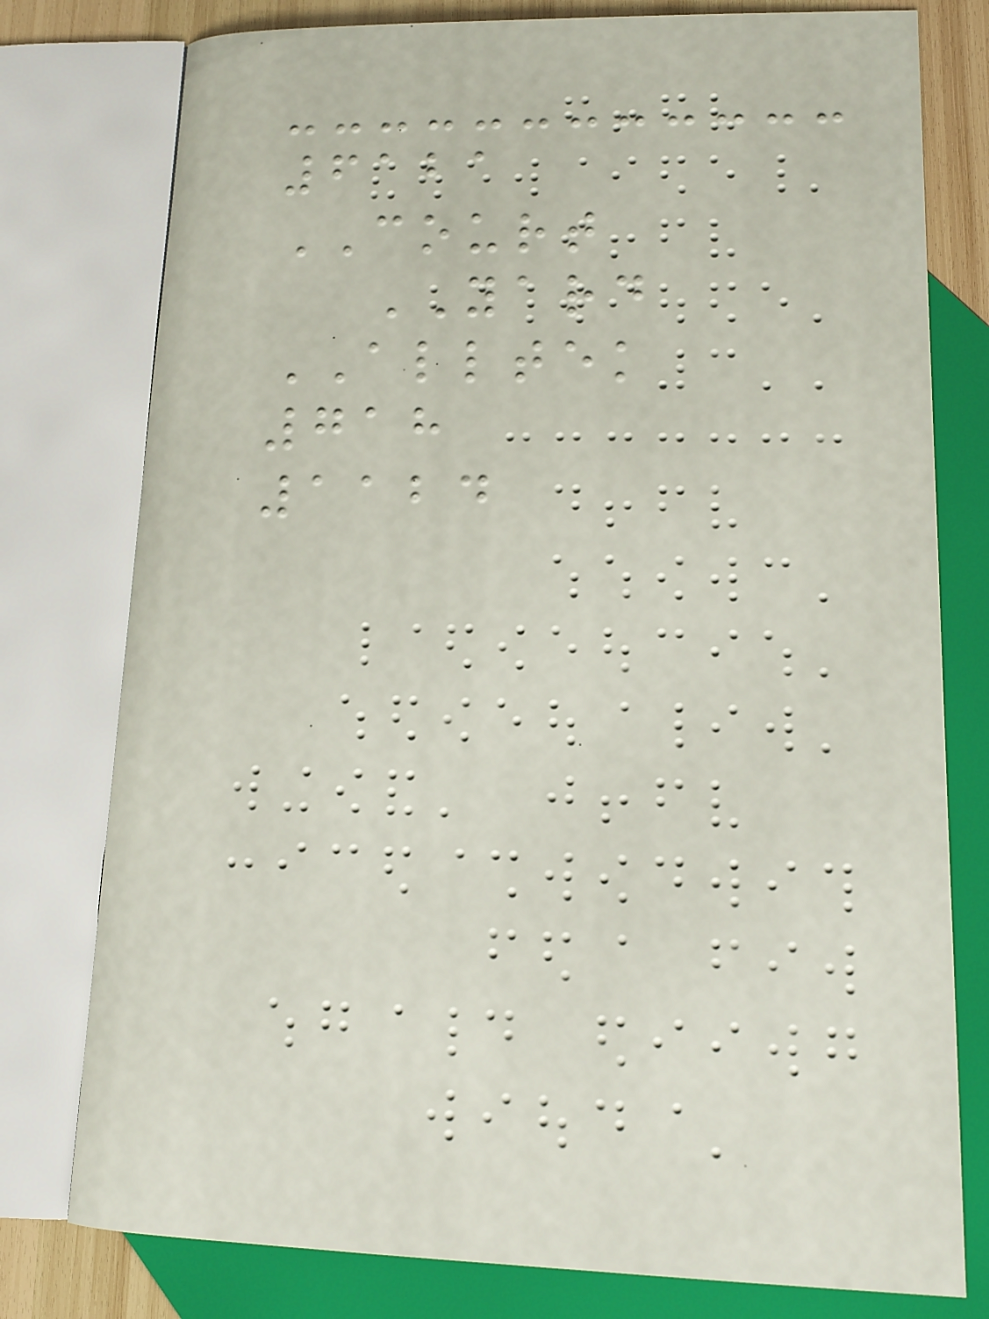6121
COURT
YARD
ALLTEK
718
1124
